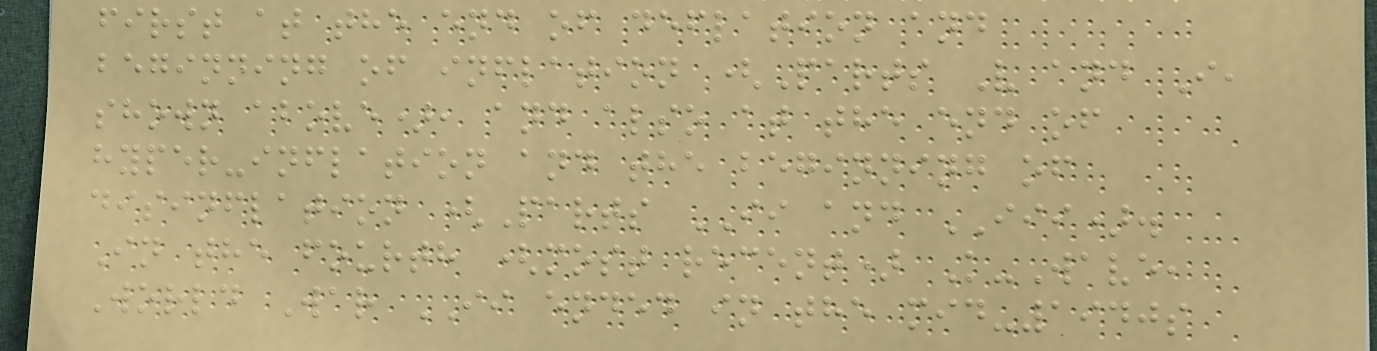first at the end of deflation and
beginning of inflation (Parts V and I,
shown above), and also at the end of
hyper-inflation and the beginning of
disinflation (Parts II and III).
In the fourth (most recent) K-Wave,
World War II ended in the mid-1940s
